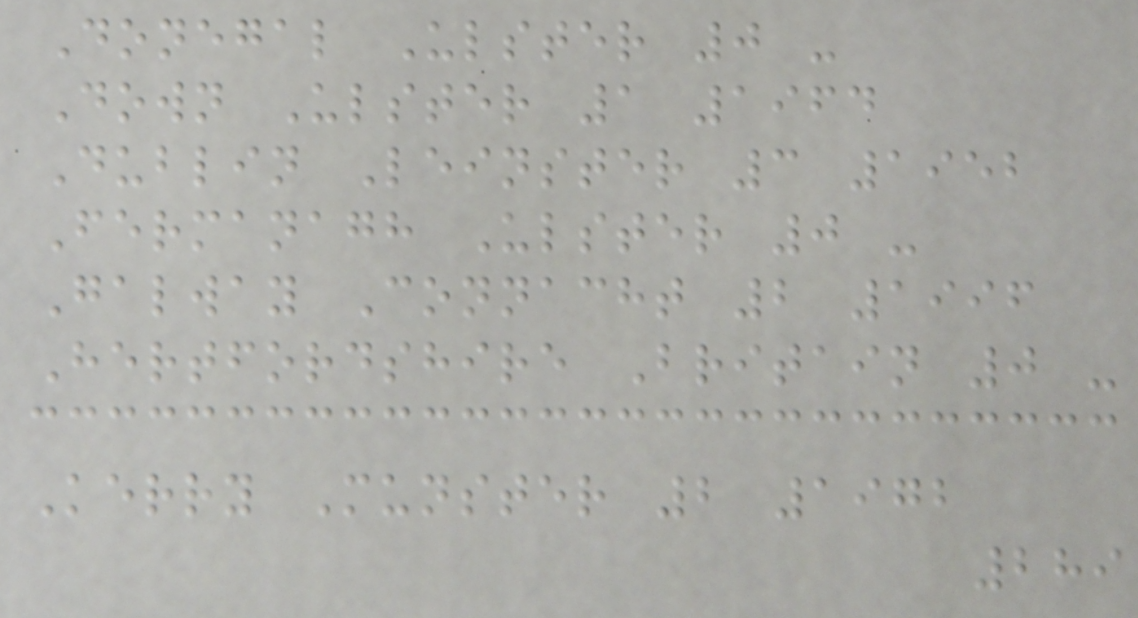Donegal Ulster 0 -
Down Ulster 1 1964
Dublin Leinster 3 1952
Fermanagh Ulster 0 -
Galway Connacht 2 1996
Hertfordshire Britain 0 -
Kerry Munster 2 1972
289
